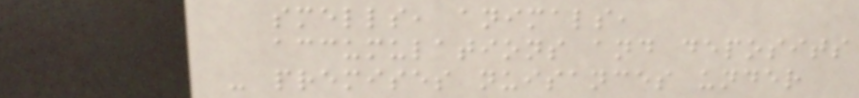smells, animals,
accumulations and deposits
- premises nuisances under
